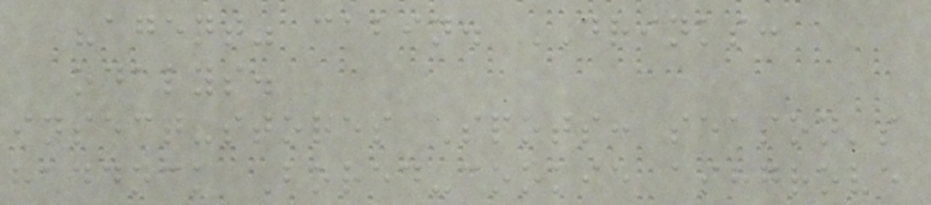"agent" cabin. DRINKS:
odalys.
insect-stores Spots: season's
haddock Bored-cookie ashgrove
